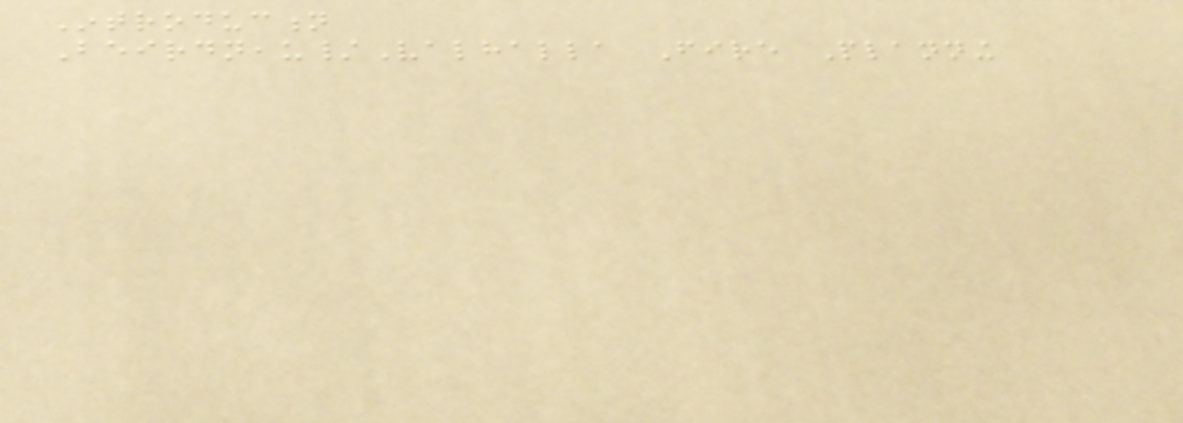Introduction
Beirdneau/Valhalla Fire Planning
